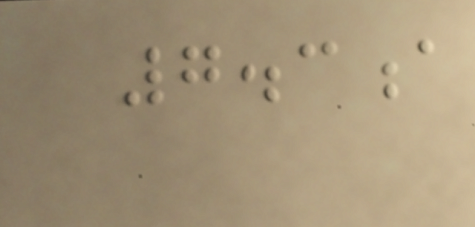7.3a
